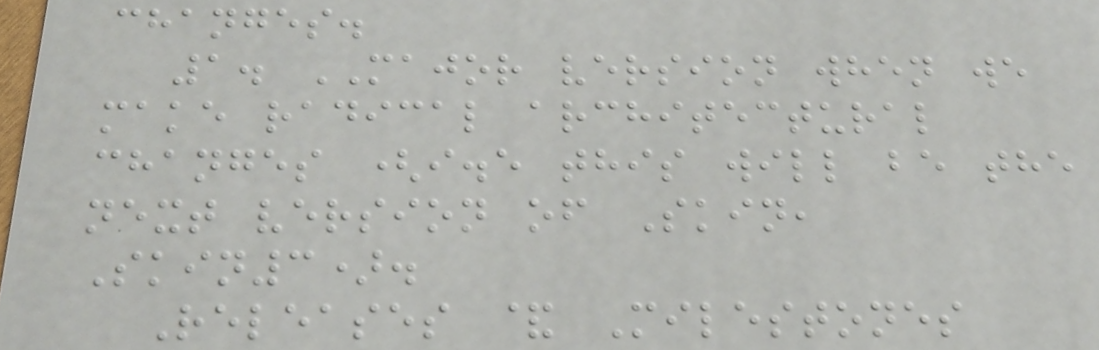changes.
1. MAJOR version when we
make radical architectural
changes (i.e this will be the
next version of Skin,
Skin3).
Releases & Milestones
